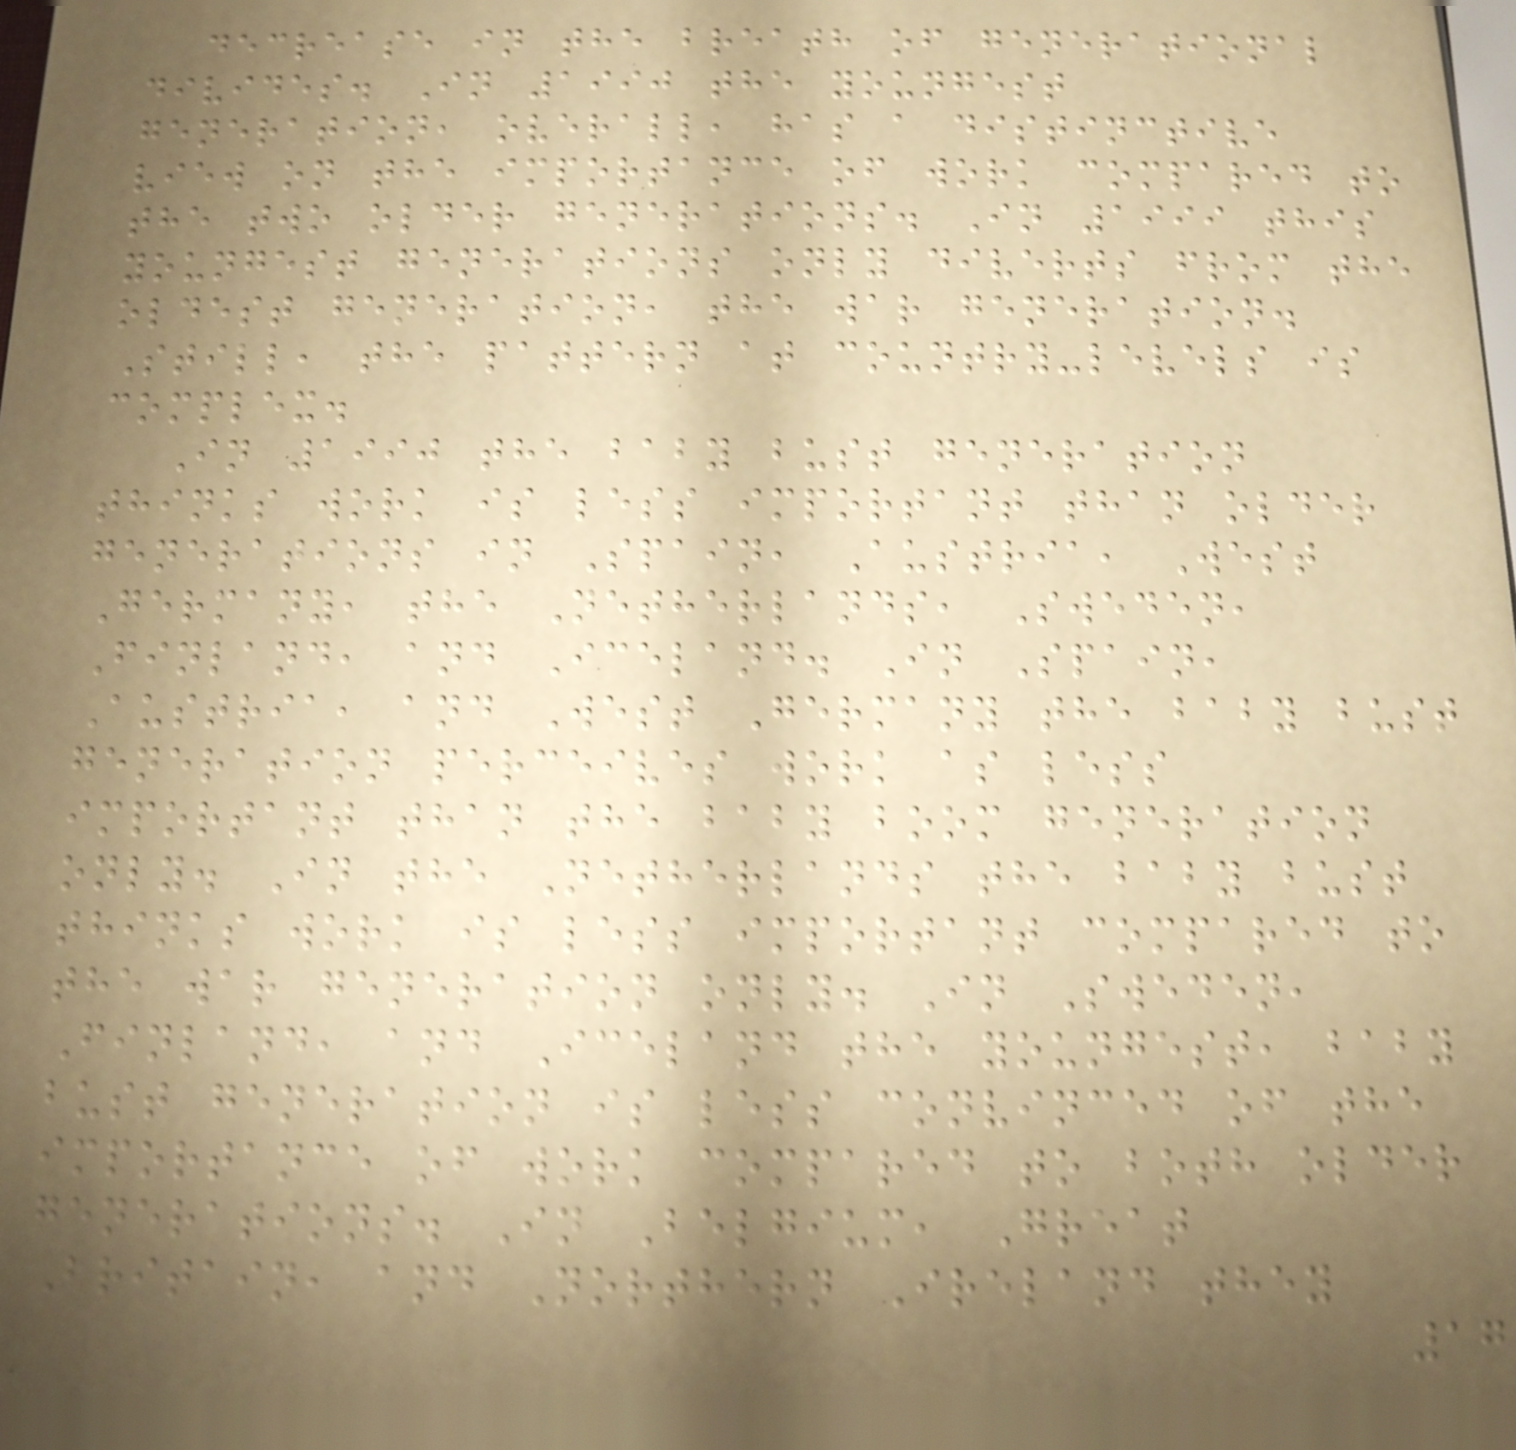decrease in the breath of generational
divides. In 1990 the youngest
generation, overall, has a distinctive
view on the importance of work compared to
the two older generations. In 1999 this
youngest generations only diverts from the
oldest generation, the war generation.
Still, the pattern at country-levels is
complex.
In 1990 the baby bust generation
thinks work is less important than older
generations in Spain, Austria, West
Germany, the Netherlands, Sweden,
Finland, and Iceland. In Spain,
Austria, and West Germany the baby bust
generation perceives work as less
important than the baby boom generation
only. In the Netherlands the baby bust
thinks work is less important compared to
the war generation only. In Sweden,
Finland, and Iceland the youngest, baby
bust generation is less convinced of the
importance of work compared to both older
generations. In Belgium, Great
Britain, and Northern Ireland they
17
